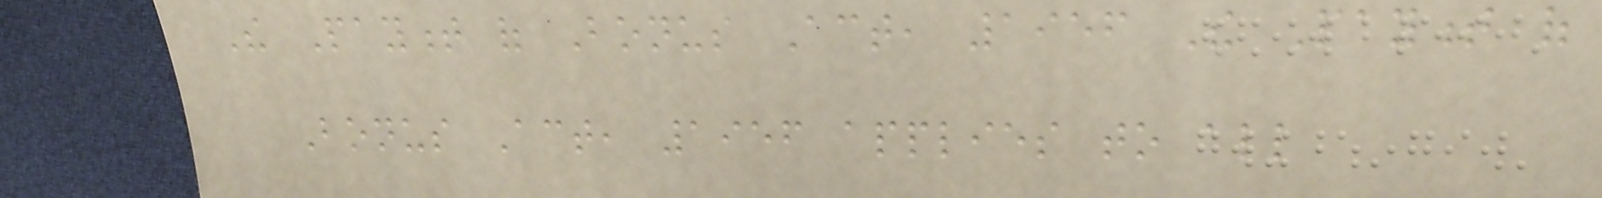The Payment of Bonus Act, 1956 The Payment of
Bonus Act, 1956 applies to all
